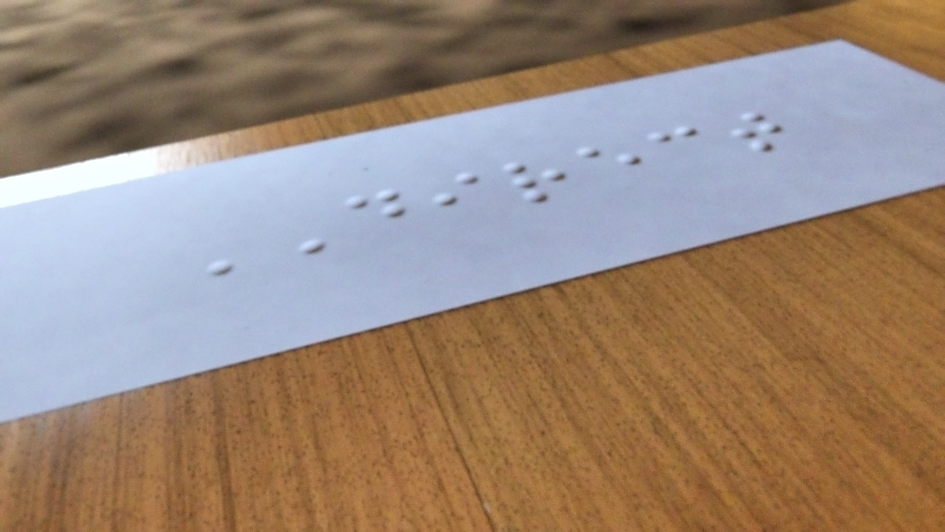DIRECT
